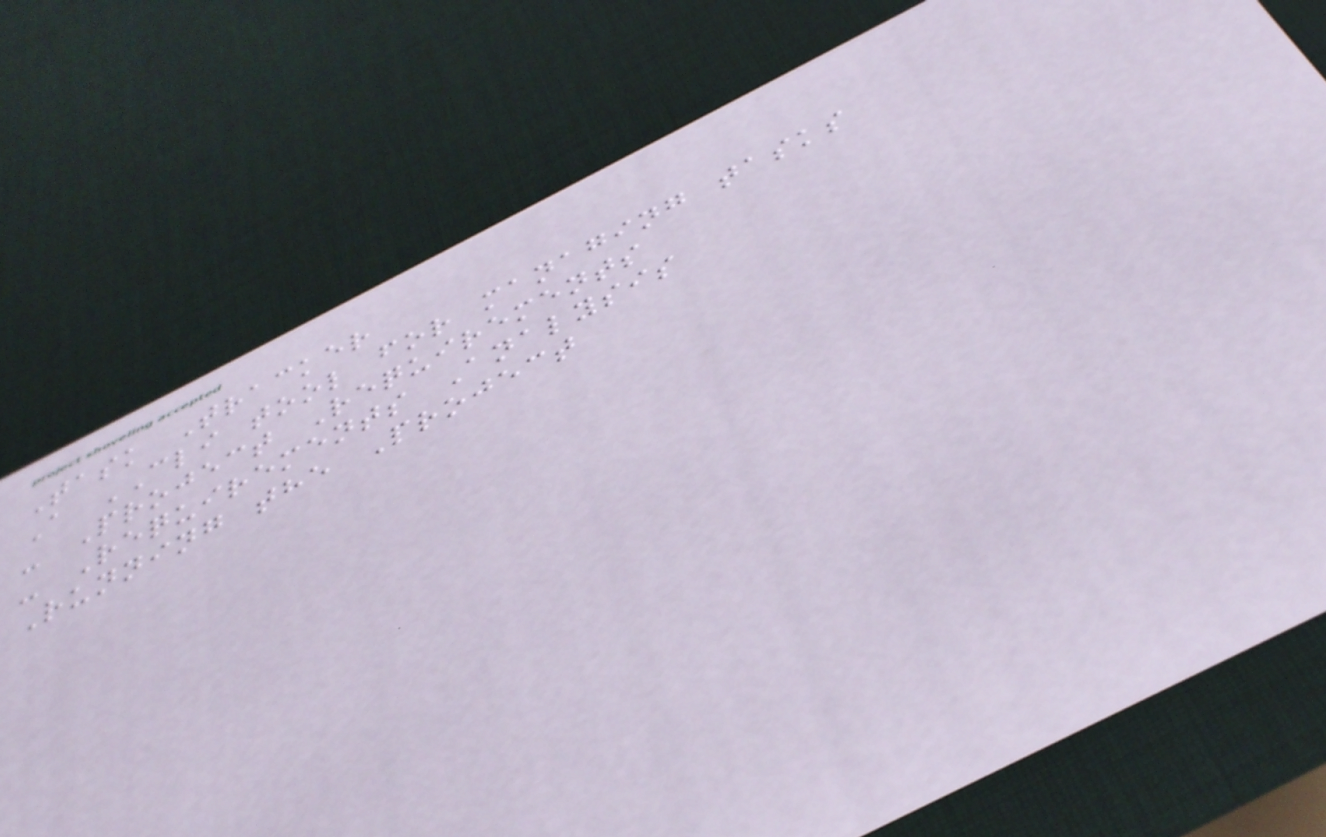Task Tracker
A CLI tool for managing tasks
- Project Requirements
- Requirements Analysis
Running the Project
